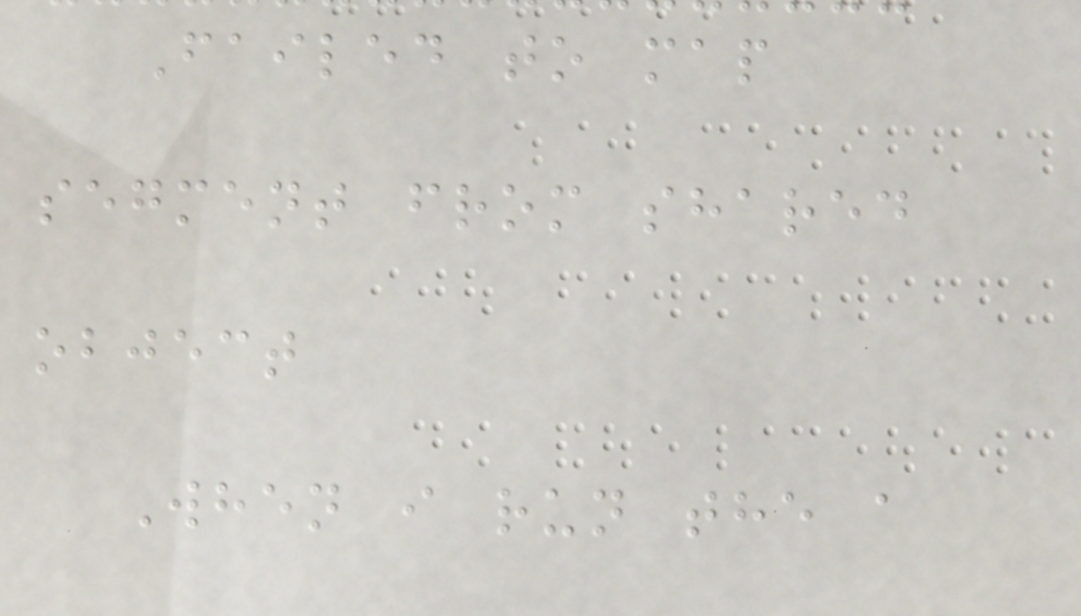Failed to map
segment from shared
object
When i run the a
